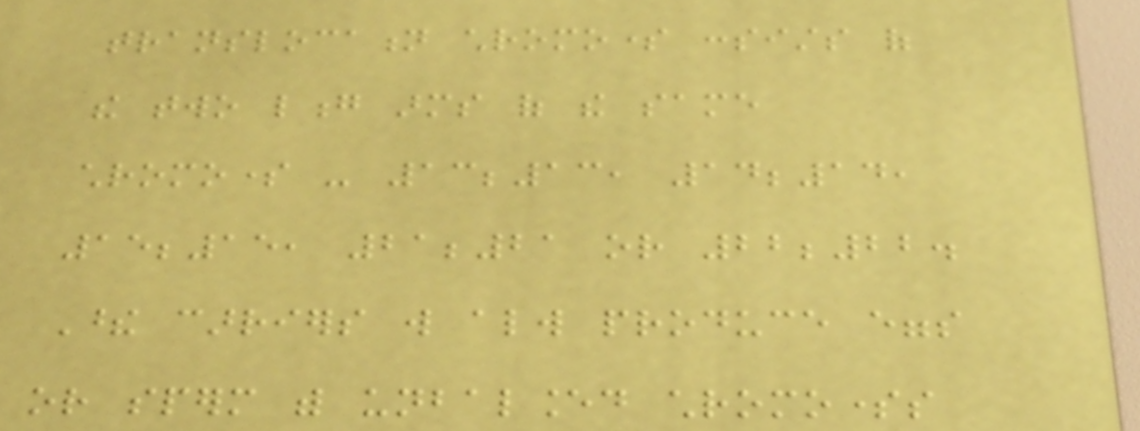translocation chromosome consists of
the two long arms of the same
chromosome - 13;13, 14;14,
15;15, 21;21 or 22;22.
These carriers will always produce eggs
or sperm with unbalanced chromosomes
